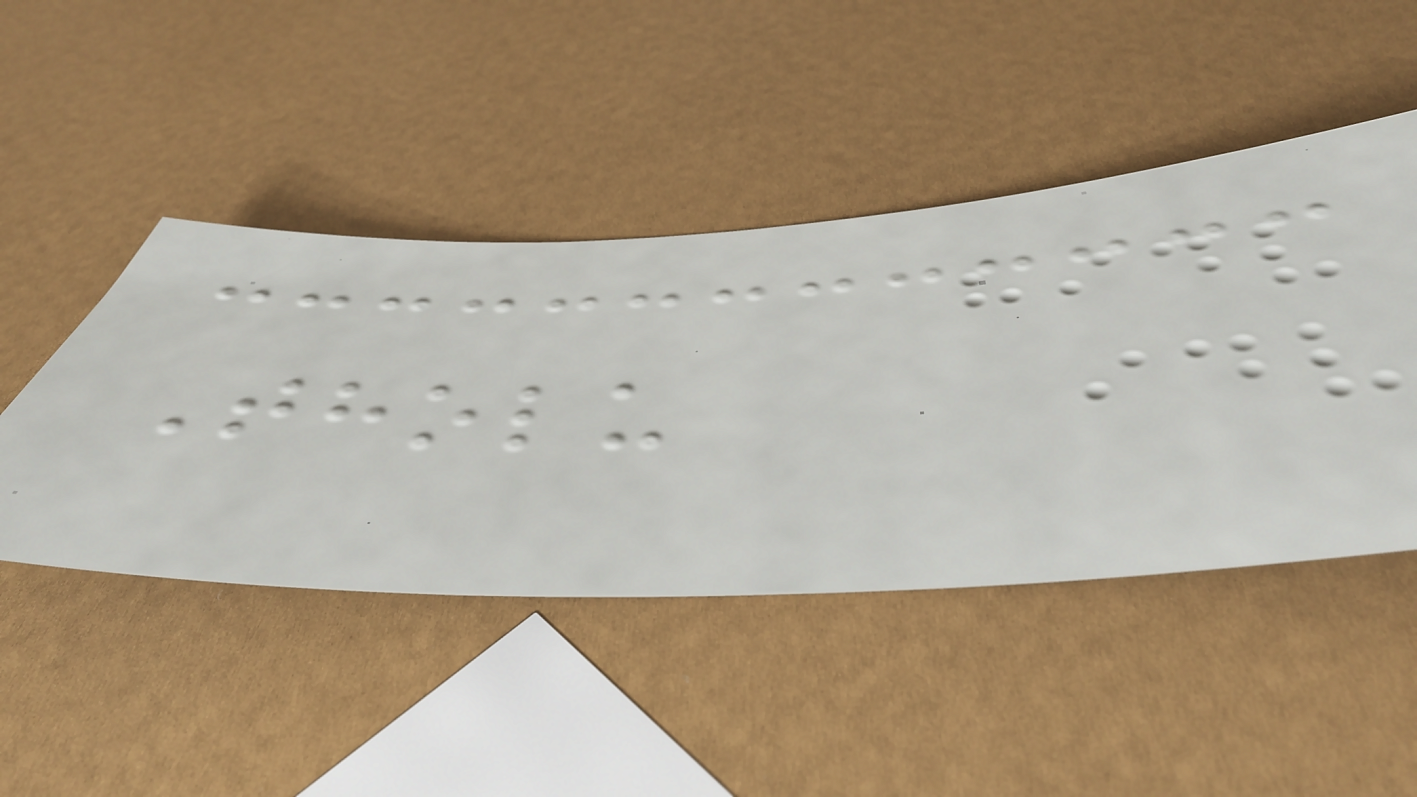Tholu
